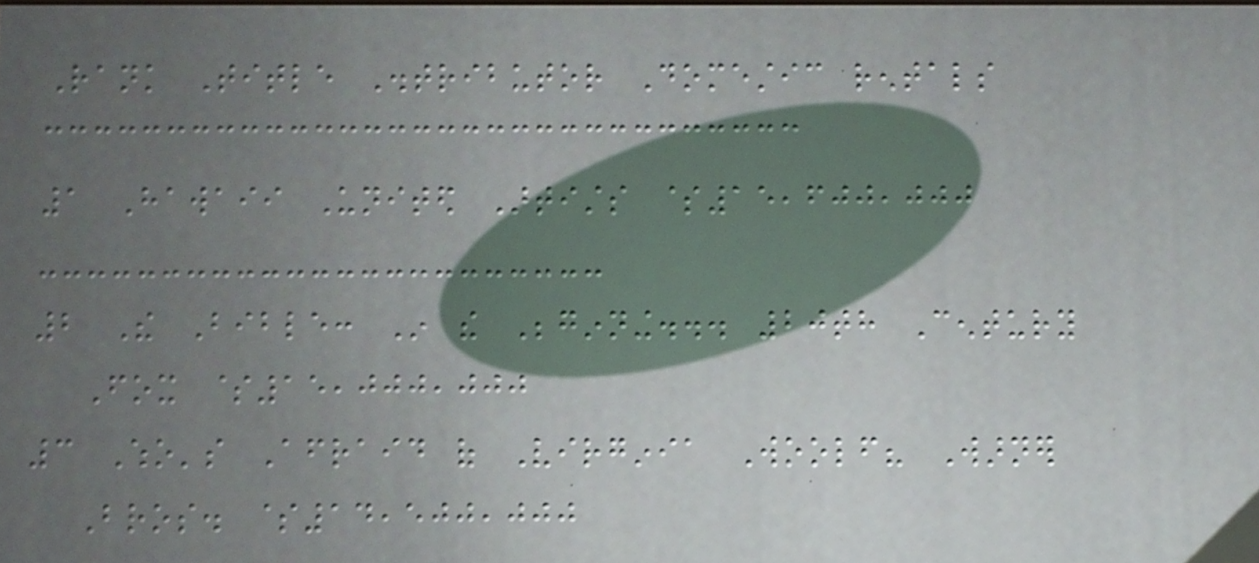Rank Title Distributor Domestic rentals
1 Hawaii United Artists $15,600,000
2 The Bible: In the Beginning... 20th Century
Fox $15,000,000
3 Who's Afraid of Virginia Woolf? Warner
Bros. $14,500,000
